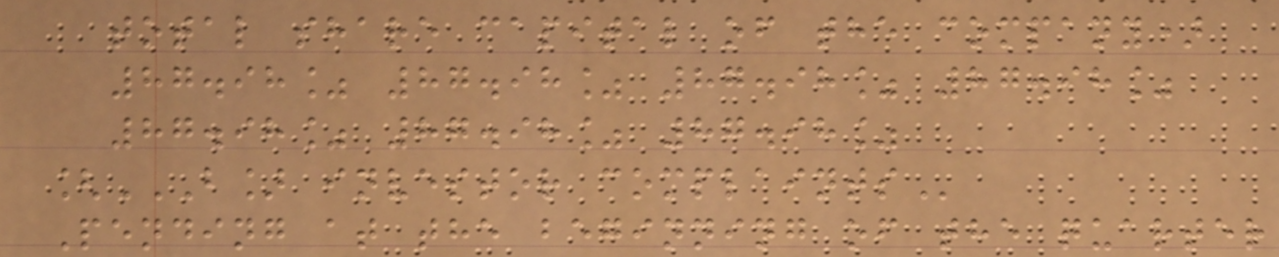total share capital of the company)
87.98% 87.98% 87.98% 87.98%
87.98% 87.98% 87.98%
[B] INVESTOR COMPLAINTS
Pending at the beginning of the quarter
